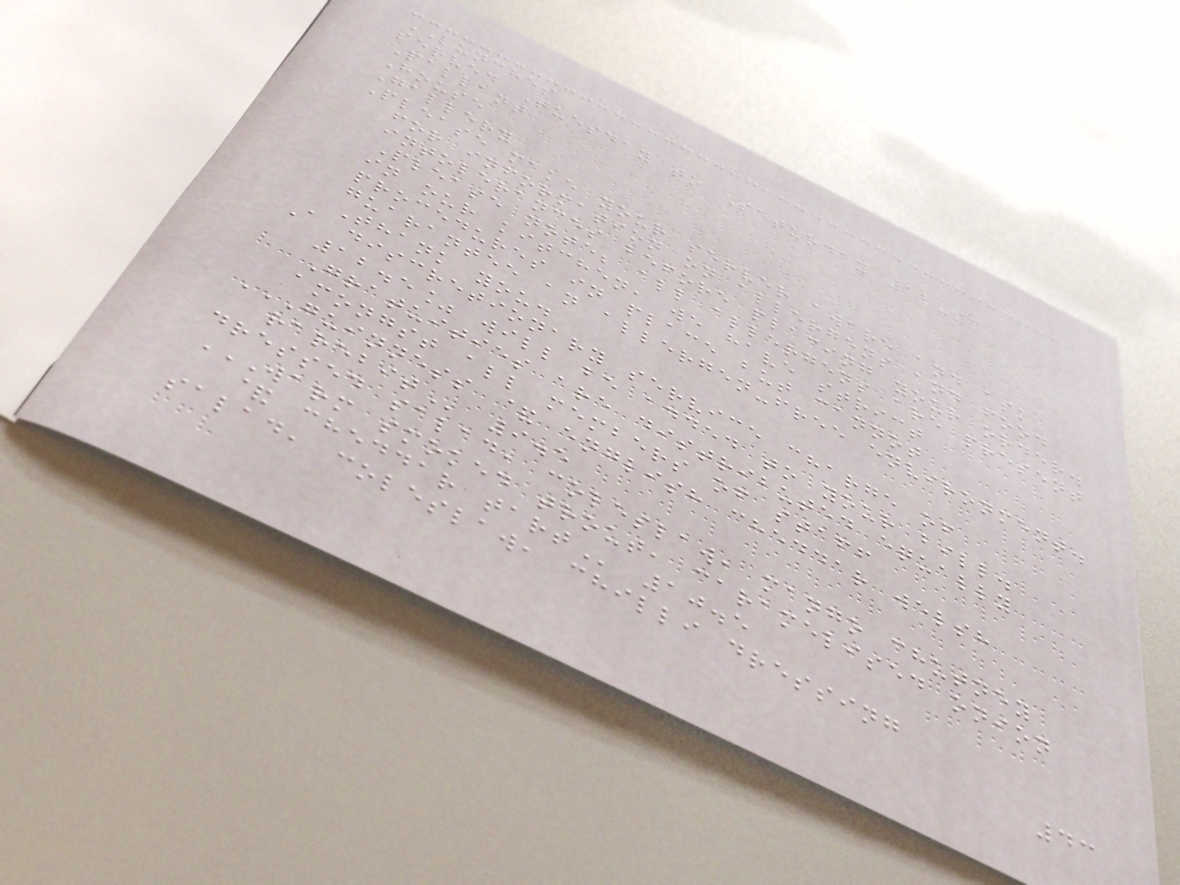LUNCHES
served Tuesday to Saturday 12-3
Pallant
House
Gallery
Please make your server aware and ask
for information on allergens and food
intolerances before placing your order.
Please note; all allergens are present
in our kitchen, we have strict
procedures in place but cannot
guarantee an allergen-free environment.
Thank you.
A discretionary service charge of
12.5% will be added to your bill.
Gratuities are distributed equally
amongst all members of staff
GUINNESS & ENGLISH CHEDDAR WELSH
RAREBIT 9.5
dressed salad, coleslaw, mango chutney
WARM SMOKED TROUT, CARAMELISED ONION
& CHEDDAR TART 10.5
salad, coleslaw, chilli dressing
43
